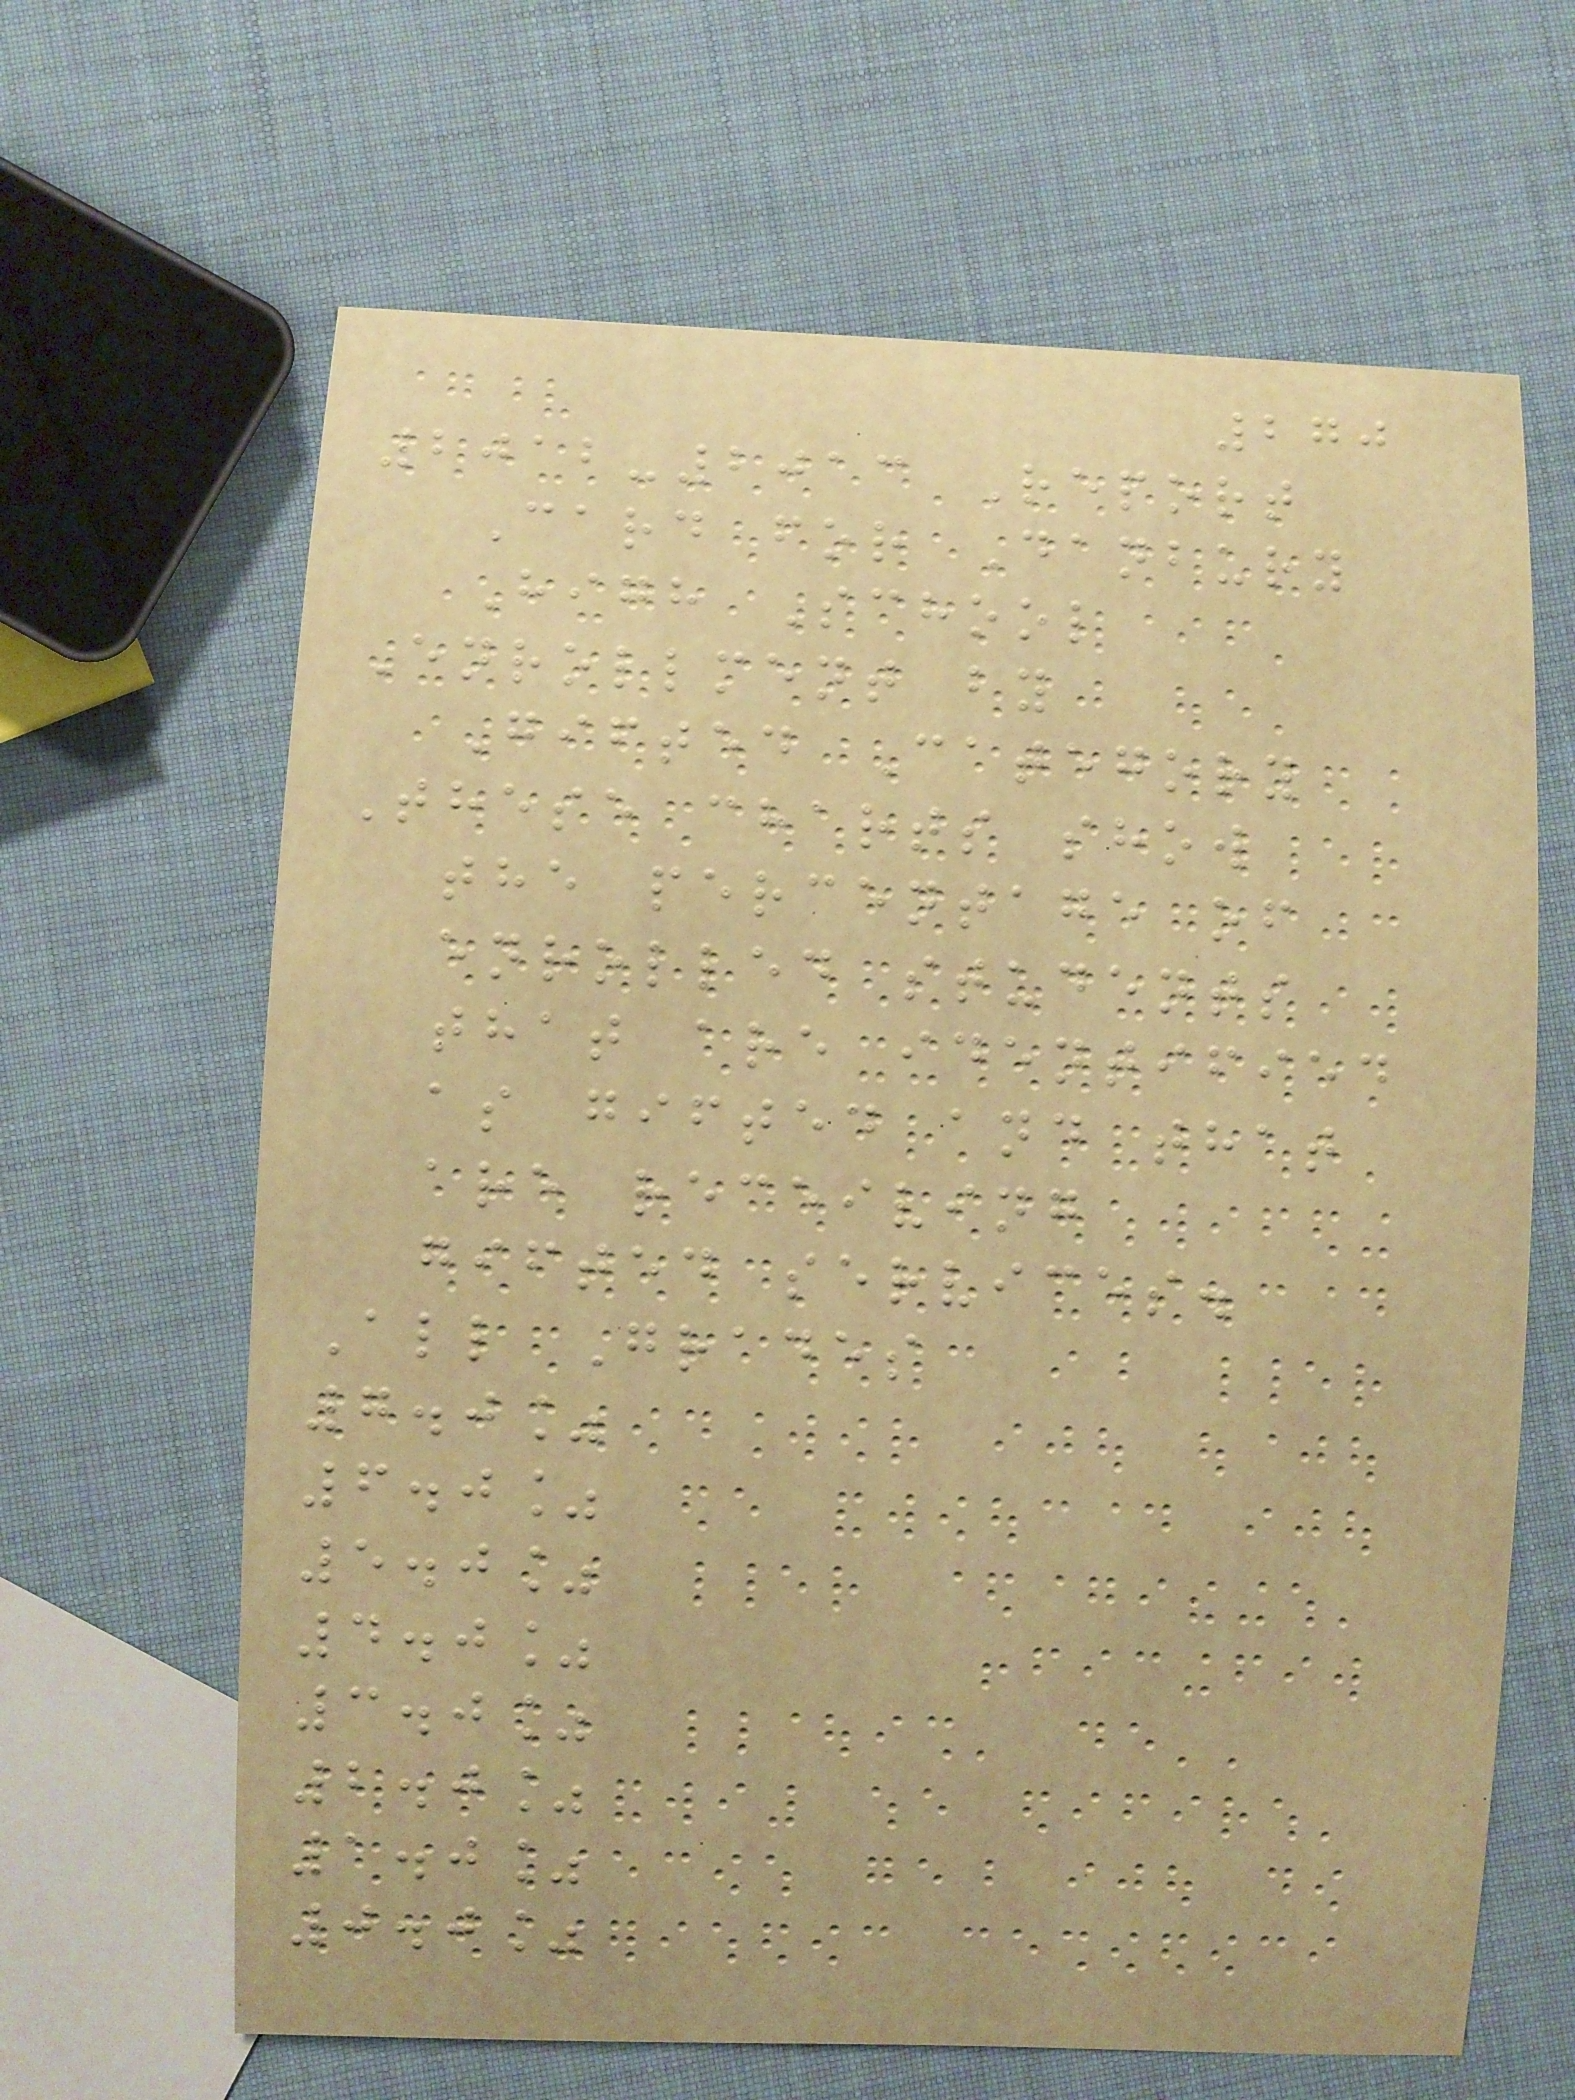270
2012-2013 Report
Card for Danbury
High School
Enrollment by
Gifted Category
These charts show
the percentage of
enrolled students
that are identified
as gifted and that
are receiving
gifted services.
All Grades
7.0%
6.0%
5.0%
4.0%
3.0%
2.0%
1.0%
0.0%
